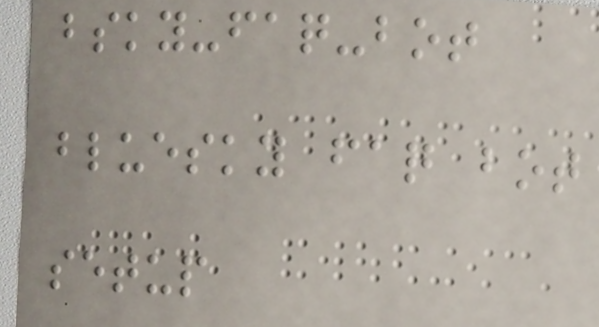bsky-faq-bot
bluesky faq bot
setup
